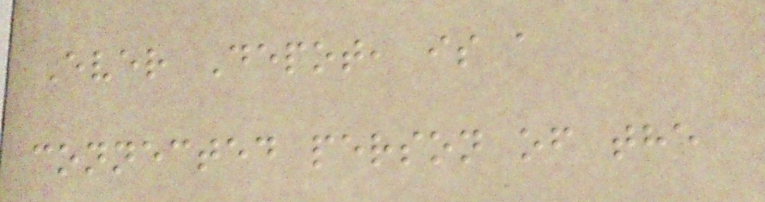Ever Depot, is a
connected person of the
